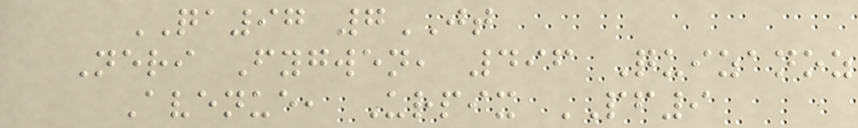QA97 7JT
Neri Fygwen, 496 Quizanoz
Avenue, Urpix PF9
